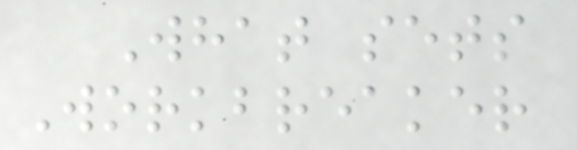What sets
Workbreaker
